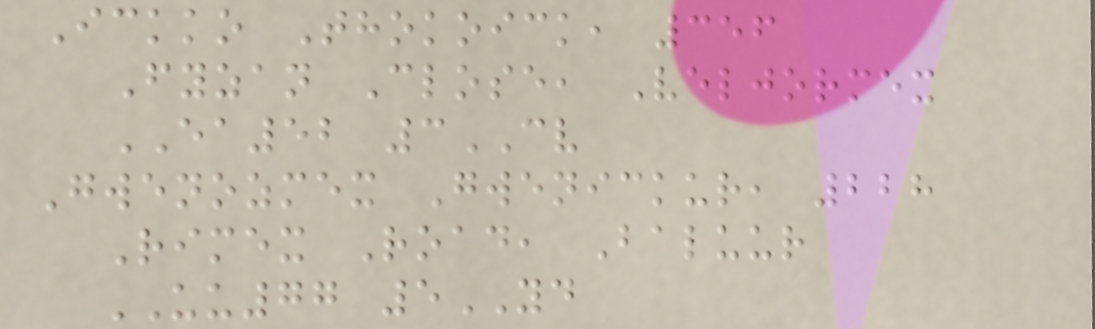Ickko Thokoick, 356
Fyzan Close, Veljormex
EA52 3CV
Gwenozmex Gwenickur, 228
Rimex Road, Baluur
UU77 5YD
